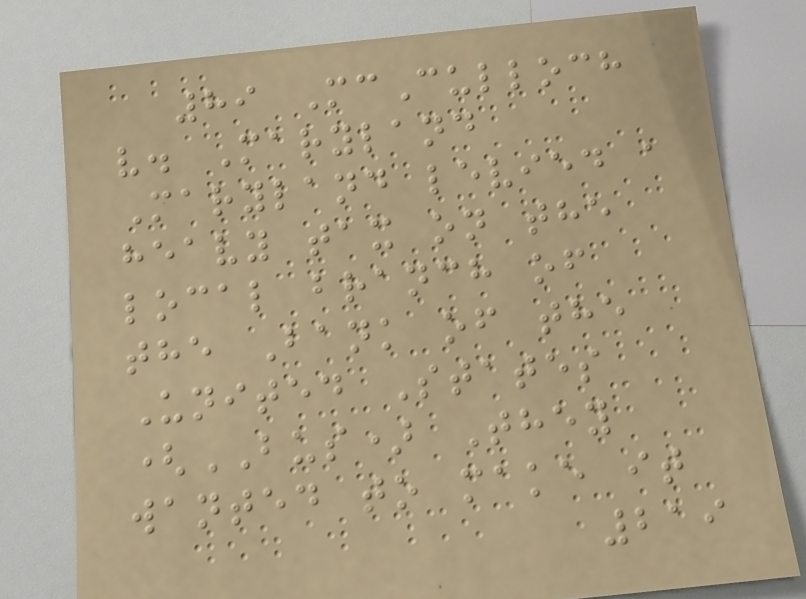89 McCulloch
v. Maryland
Maryland levied a
heavy tax on the
local branch of
the Bank of the
United States
(BUS) They
wanted to make it
219
